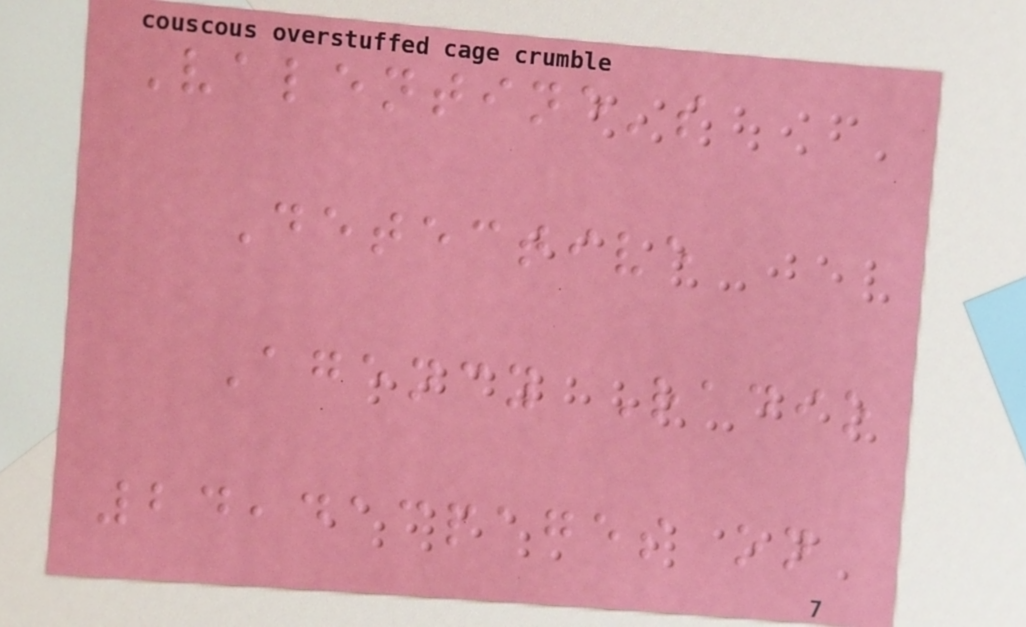Valentine's
Detective
Agency Radio
24,413pages on
